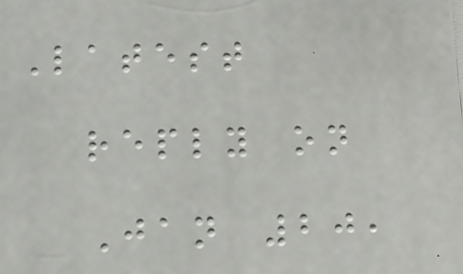Latest
reply on
Jan 20,
